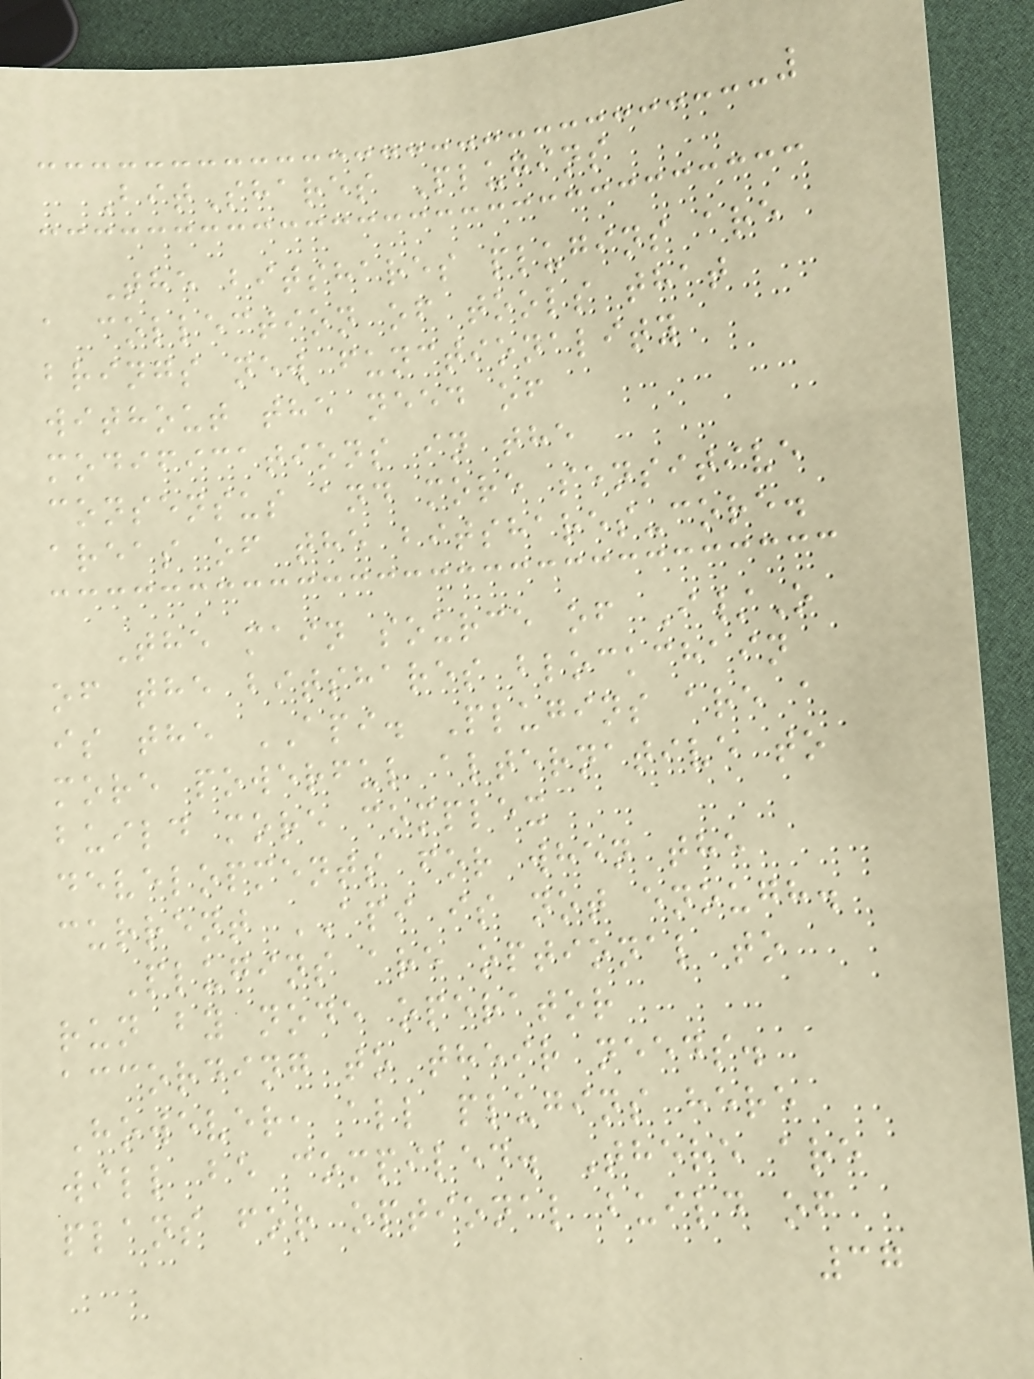BitShares Plugins
The bitshares plugins are
a collection of tools that
brings new functionality
without the need of
modifications in the
consensus and more sensitive
areas of the bitshares-core.
The main source of I/O
of the bitshares blockchain
is the API. Plugins are a
more powerful alternative to
build more complex
developments for when the
current API is not enough.
Plugins are optional to
run by node operator
according to their needs.
However, all plugins here
will be compiled. There are
plans for optional build of
37
